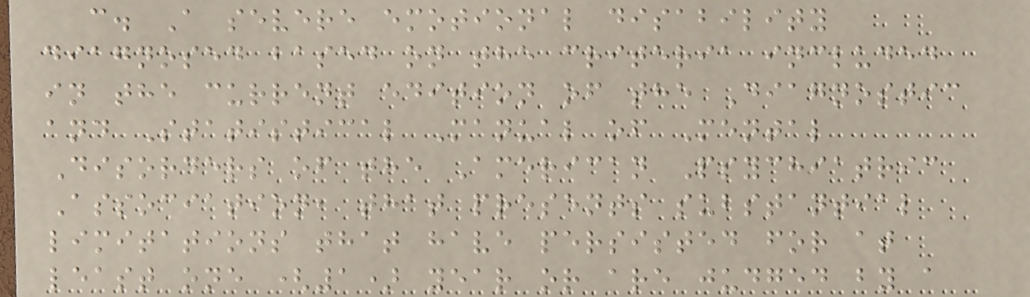c. A severe emotional disability
diagnosed based on the criteria included
in the current edition of the Diagnostic
and Statistical Manual of Mental
Disorders of the American Psychiatric
Association, that presents substantial
limitations that have persisted for at
least one (1) year or are judged by a
